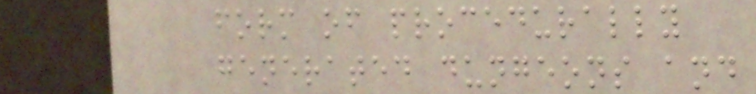form of procedurally
generated dungeons and
